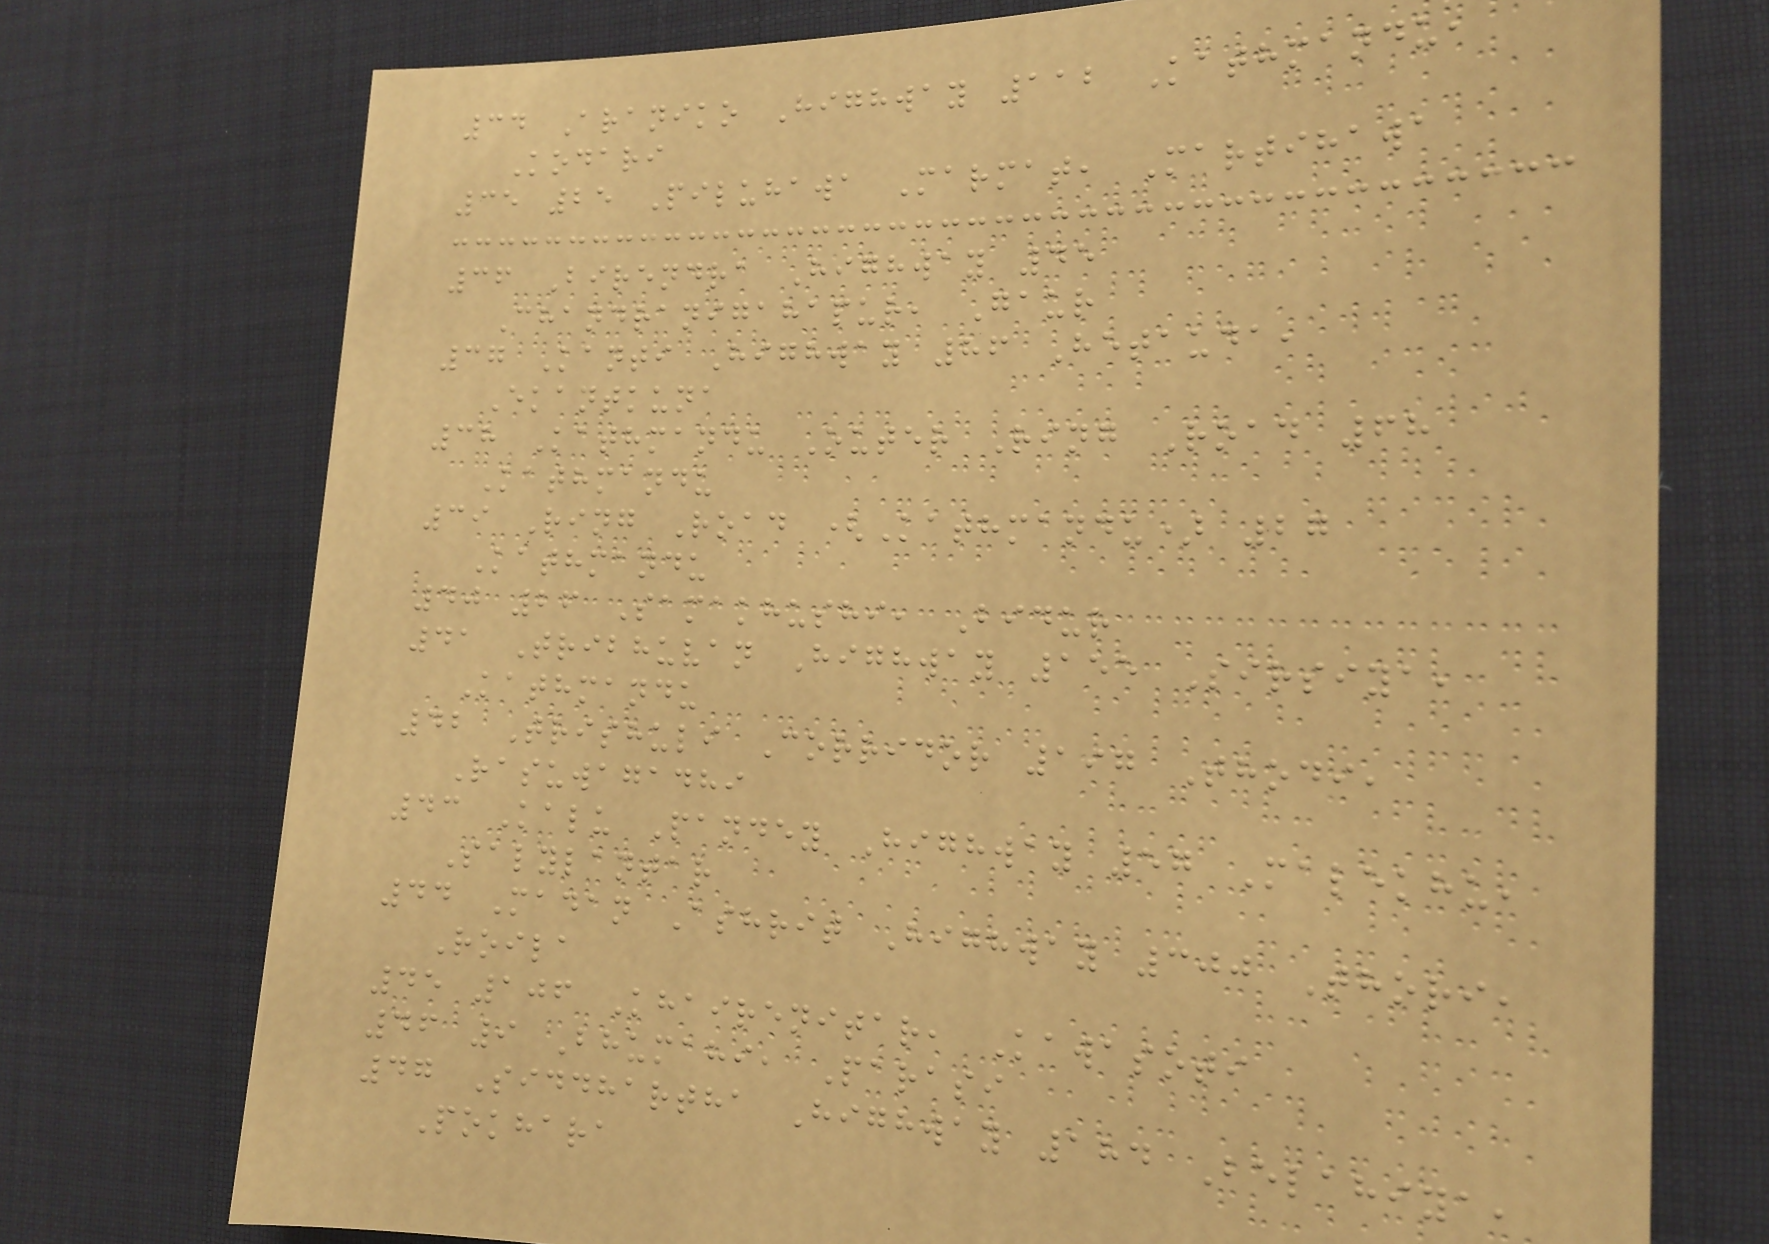34 Araniko Highway 112 Kathmandu,
Kodari
35 25 Piluhawa Marmat, Martihawa
36 Birendra Highway 45
Chandranigahapur, Gaur
37 Kanti Highway 86 Hetauda,
Ekantkuna
38 Kathmandu Outer Ring Road 68
Kathmandu
39 Ring Road (Kathmandu) 27
Kathmandu
40 26 Samakhushi, Bidur
41 Tribhuvan Highway 155 Sirsiya,
Kathmandu
42 Trishuli Corridor 197 Thodi,
Rasuwagadhi
43 Kalu Pandey Highway 57 Malekhu,
Salylantar
44 Madan Ashrit Highway 300 Thori,
Roila
45 106 Khairenitar, Kawasoti
46 9 Bhumahi, Parasi
47 Siddhartha Highway 184 Belahiya,
Pokhara
